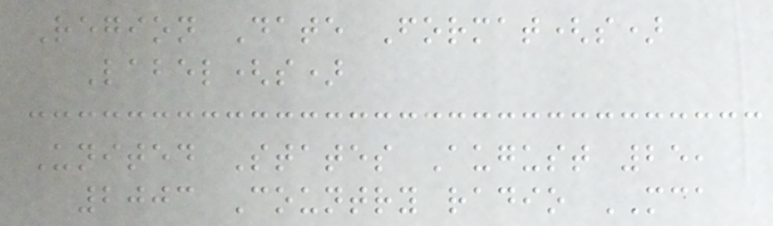Region Date Format(s)
Label(s)
United States August 25,
2003 Country radio MCA
